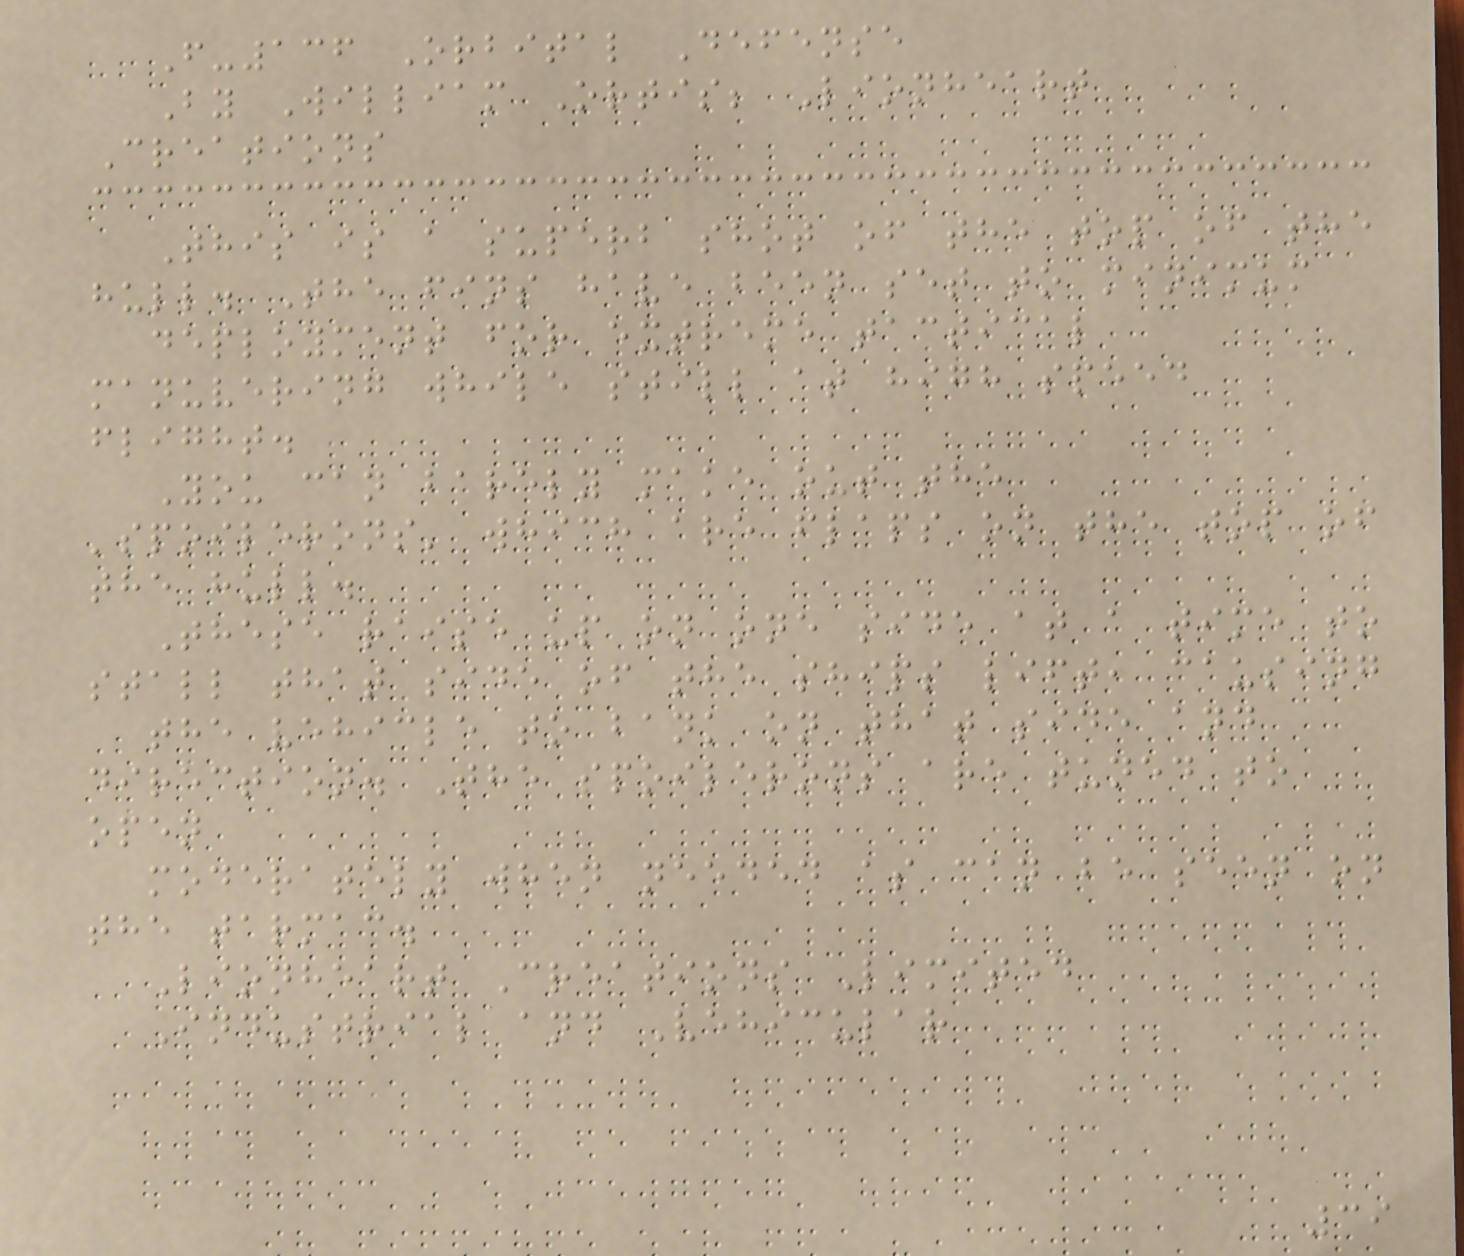F-136 Orbital Defense
By William Ortis; Lionheart
Creations
This is a superb shot of the top of the
hull. The fins have been set to minimum
deployment for extreme tactical
manuvering while still at high speed
flight.
You can barely make out the
'spoilerons' which are flaps on the top of
the hull.
These raise up on one side at a time to
stall that side of the ships lift, causing
the vehicle to bank on that side and
direction. The spoilerons are tuned to
open
moderately when needed as can be seen on
the tarmac.
Lionheart Creations Limited
Industrial and Vehicular
39
